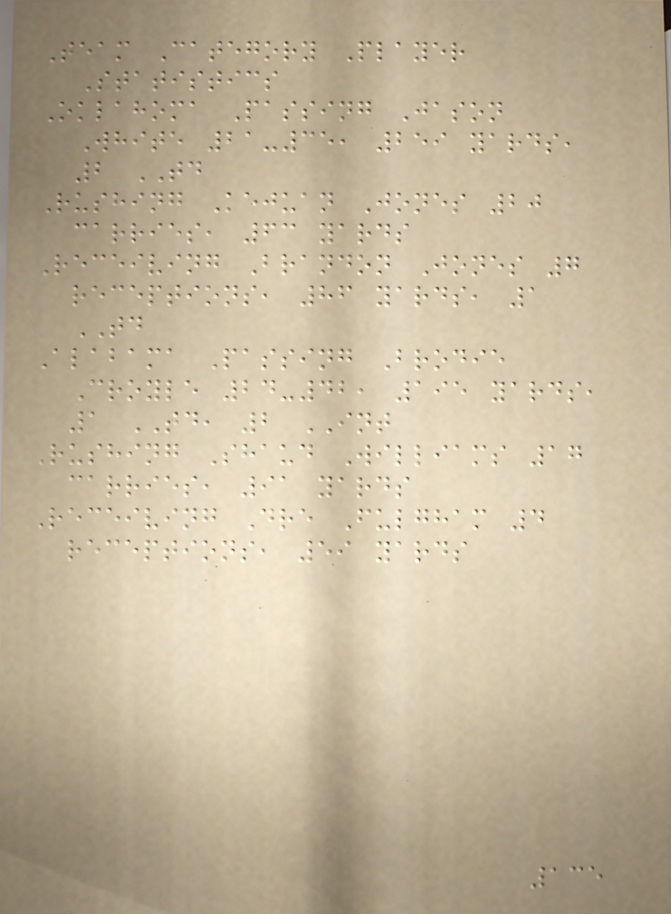Team Category Player
Statistics
Oklahoma Passing Jason
White 21-35, 259 yards,
2 TD
Rushing Kejuan Jones 20
carries, 63 yards
Receiving Brandon Jones 7
receptions, 86 yards, 1
TD
Alabama Passing Brodie
Croyle 24-42, 195 yards,
1 TD, 2 INT
Rushing Shaud Williams 17
carries, 91 yards
Receiving Dre Fulgham 4
receptions, 59 yards
135
